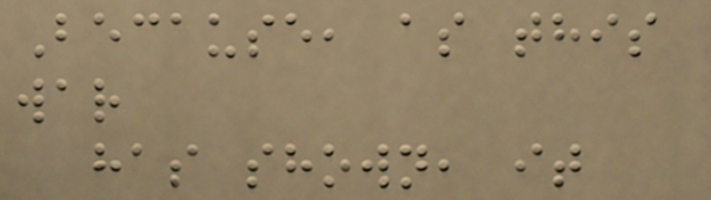Because, as this
war
has shown, it
